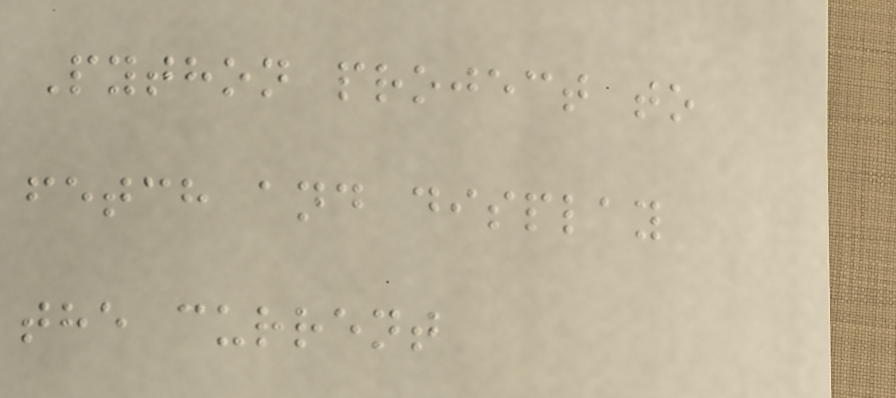Python project to
fetch and display
the current
